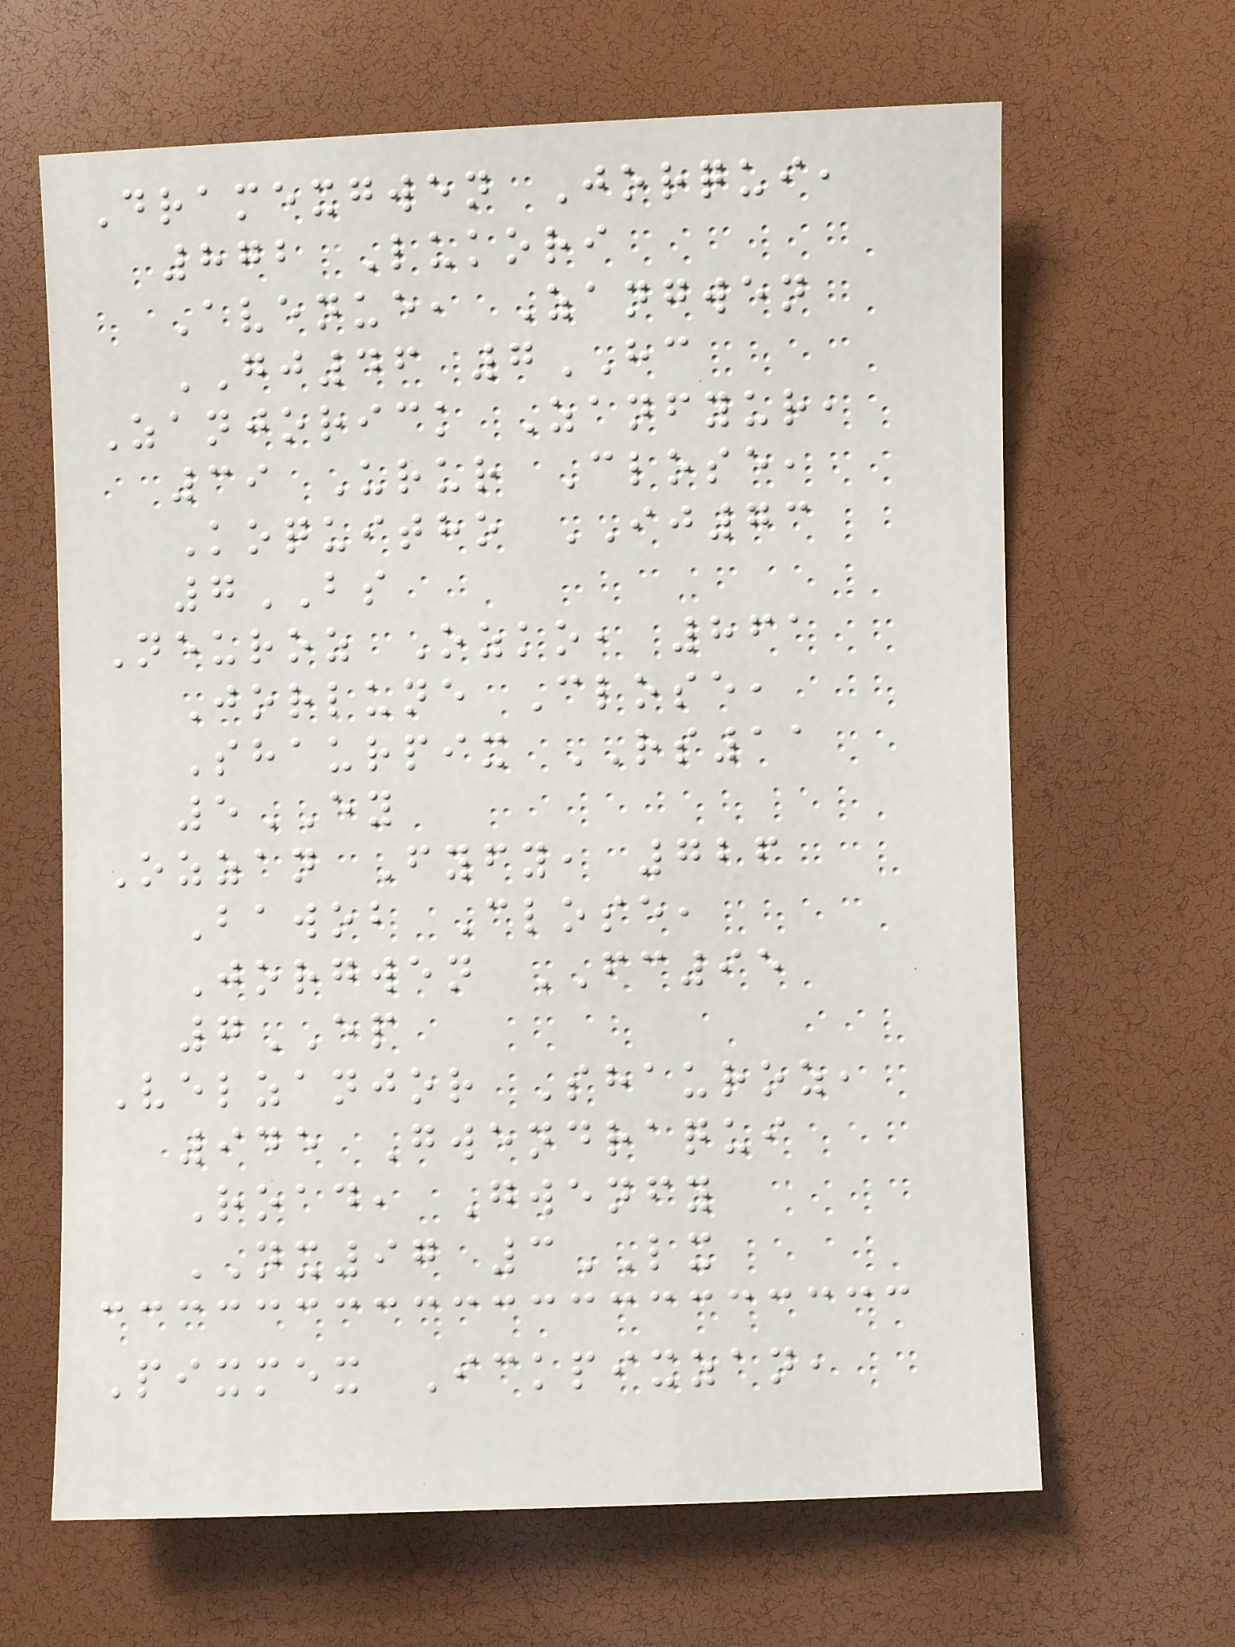Dramexgwen Jorqui,
872 Lukori
Avenue, Zangwen
GJ46 7HC
Zanjorick Zanfyur,
39 Urur Close,
Koquitho IJ73
7BS
Neuroz Ozko, 861
Jorlune Close,
Shaurpix RS11
5EY
Ozzan Fyfy, 726
Bawob Close,
Jorgwen FC95
7EP
Velzanjor Shauroz,
945 Gwendraqui
Road, Gwenfy
NX97 3LX
Pixmex Ickpixzan,
